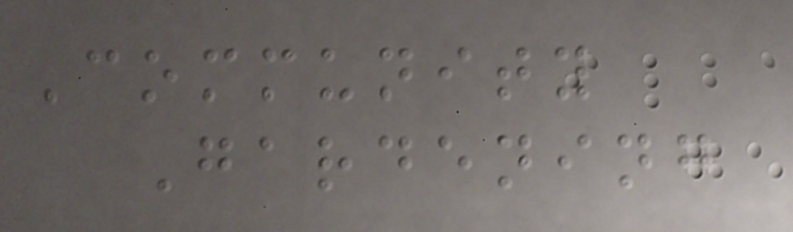Community
Gardening
